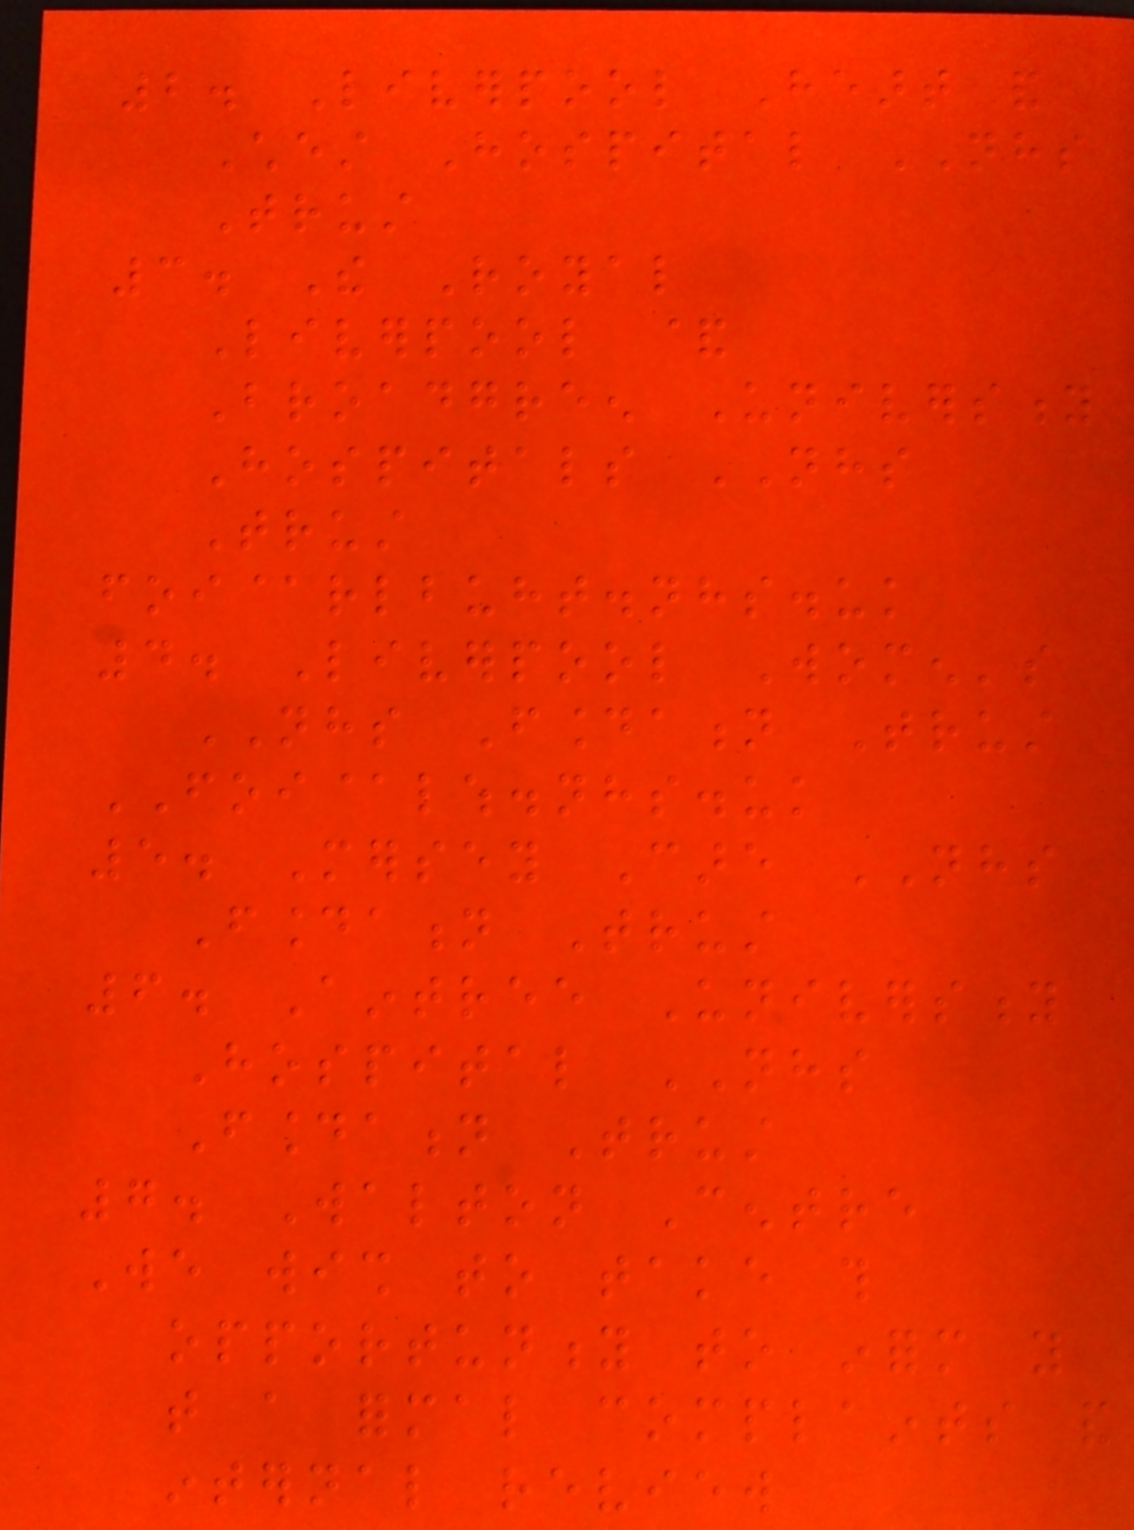2. Liverpool Heart and
Chest Hospital NHS
Trust
3. The Royal
Liverpool &
Broadgreen University
Hospitals NHS
Trust
foi@rlbuht.nhs.uk
4. Liverpool Women's
NHS Foundation Trust
FOI@lwh.nhs.uk
5. Mersey Care NHS
Foundation Trust
6. Aintree University
Hospital NHS
Foundation Trust
7. Walton Centre
We wish to take this
opportunity to inform you
that a formal complaints and
internal review
